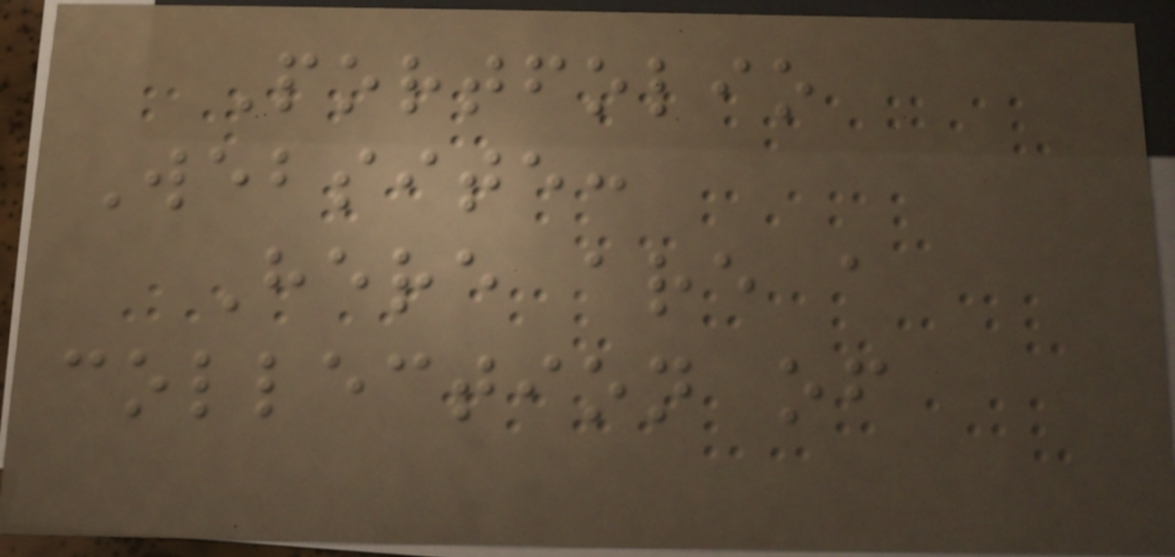Portfolio
Website:
Here are a
collection of
